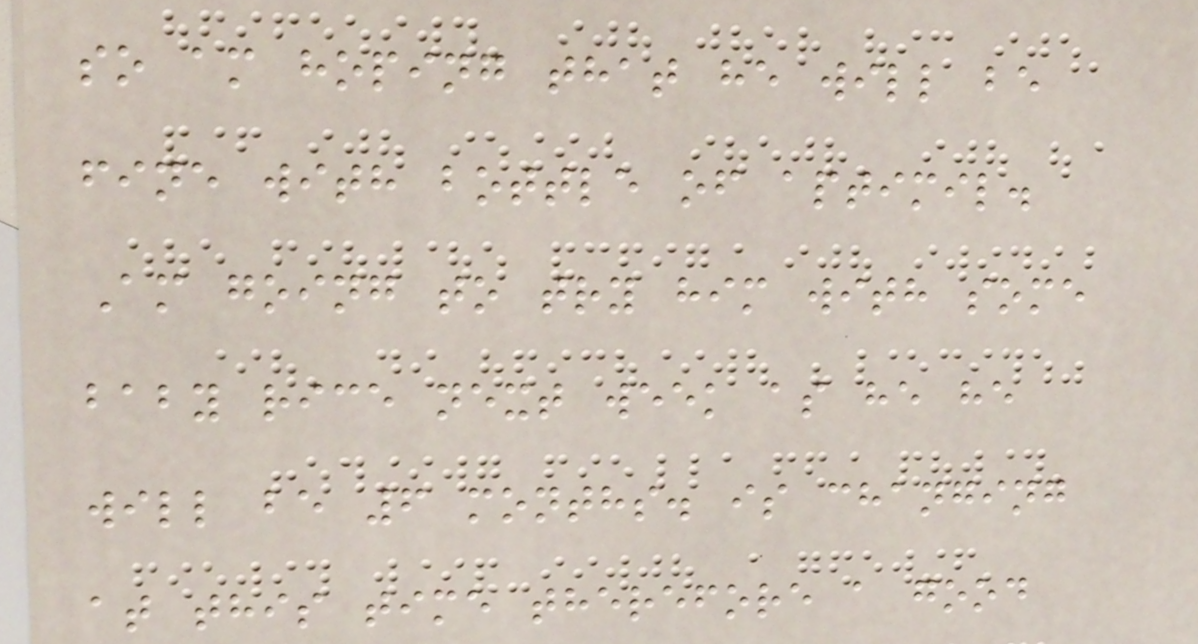so am hoping that he will be
fine with bottle of aptimil.
Am going to try him with some
baby rice next week as he he
will be 6 months. is changing
at this time therefore a good
